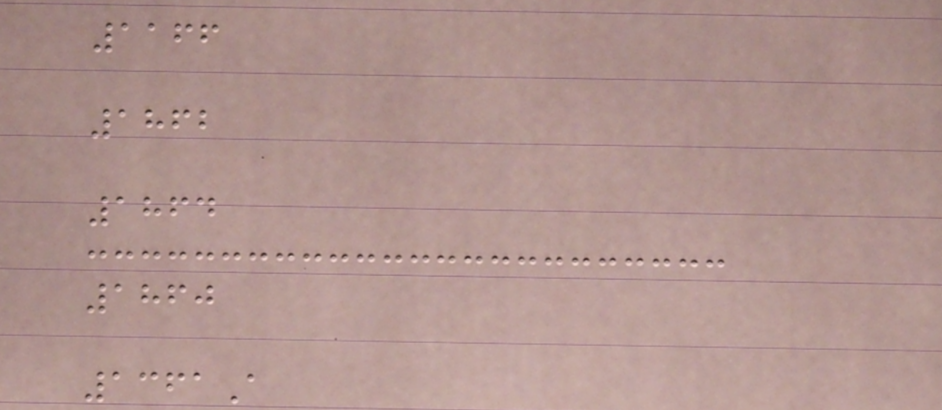1166
1862
1864
1860
1361A
